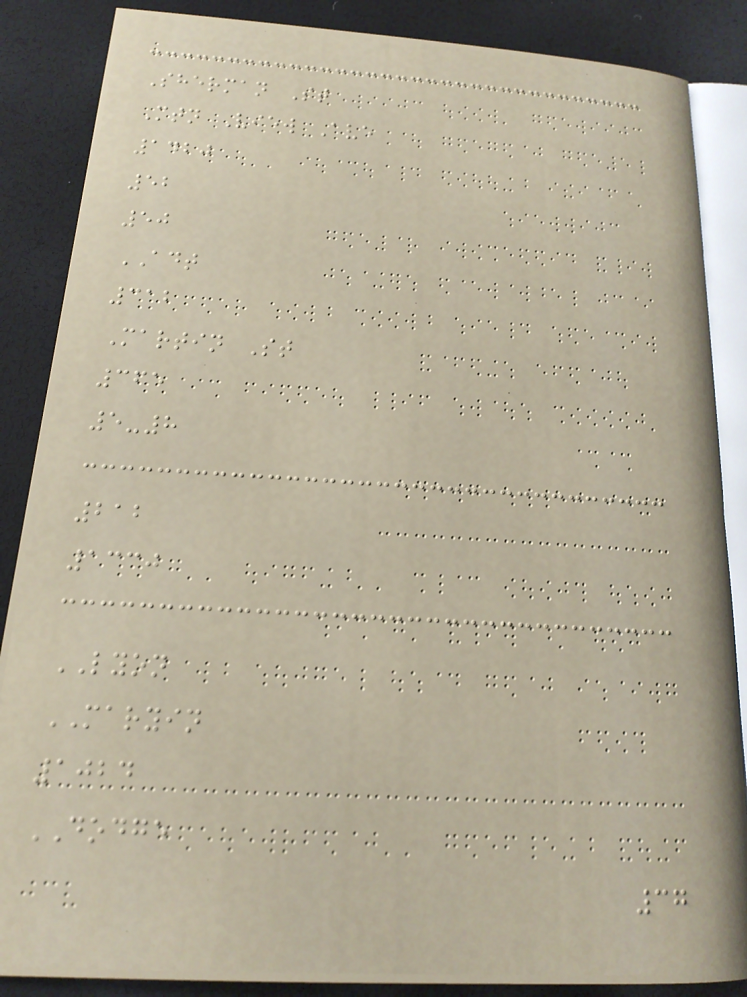Sherman St
Mtn View Ave
1420
52
50
ADT
312
Martin St
365
5-8
212
1330
LYON
MARYIN
1024
DODGE
37
